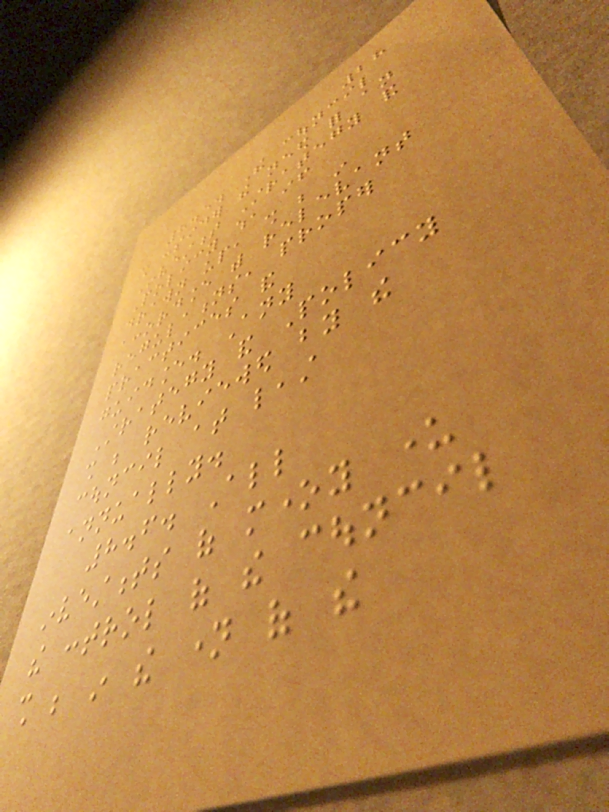28
8.5. The council
shall consider the need for an
Investment Strategy and
Policy which, if
drawn up, shall be in
accordance with relevant
regulations, proper
practices and
guidance. Any
Strategy and Policy
shall be reviewed by the
council at least
annually.
8.6. All
investments of money under
the control of the council
shall be in the name of the
